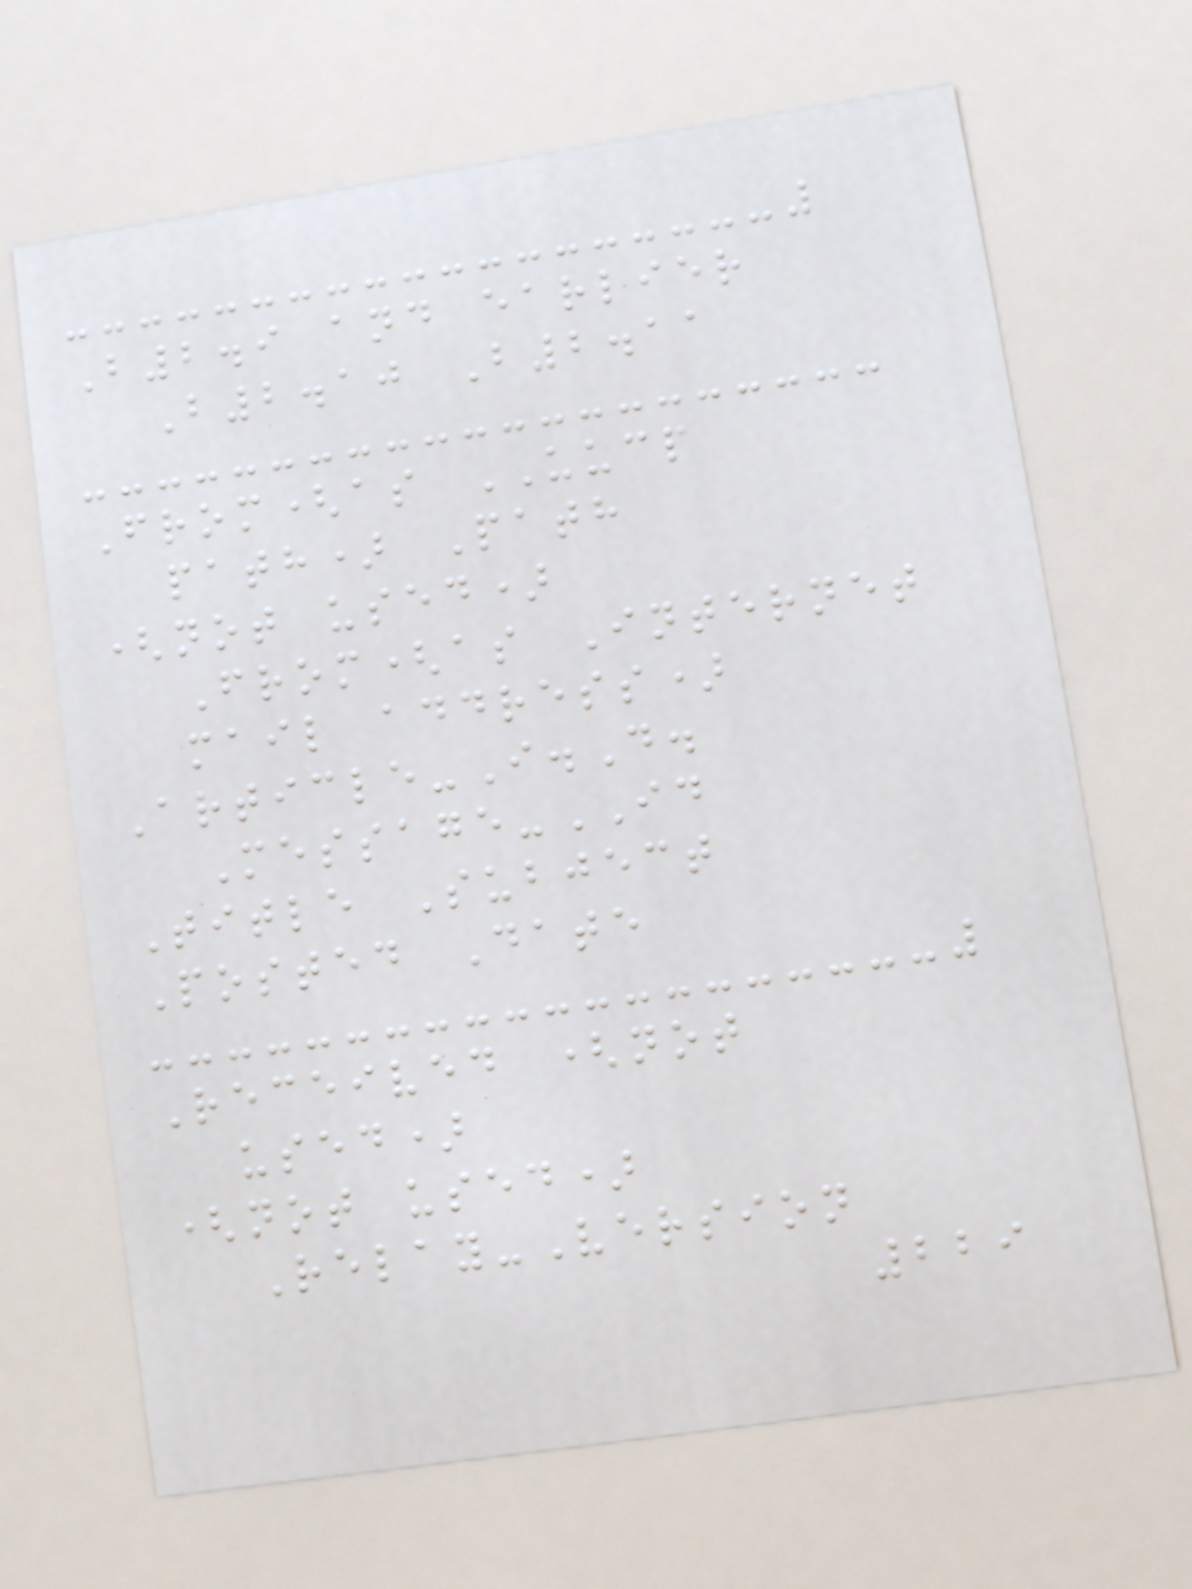B2.9 and earlier
B2.10 B2.11
From(as UUCP
path) Path
(not used)
From(as Internet
mail address)
Article-I.D.
Message-ID
Title Subject
Posted Date
Received (not
used)
(not used)
Relay-Version
229
